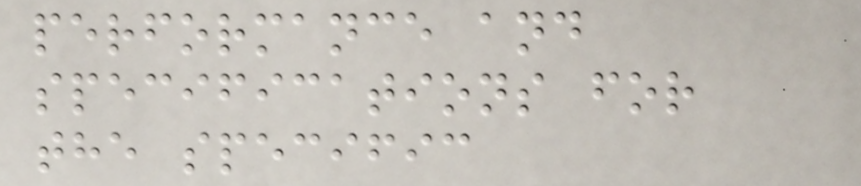performance and
specifications for
the specific
